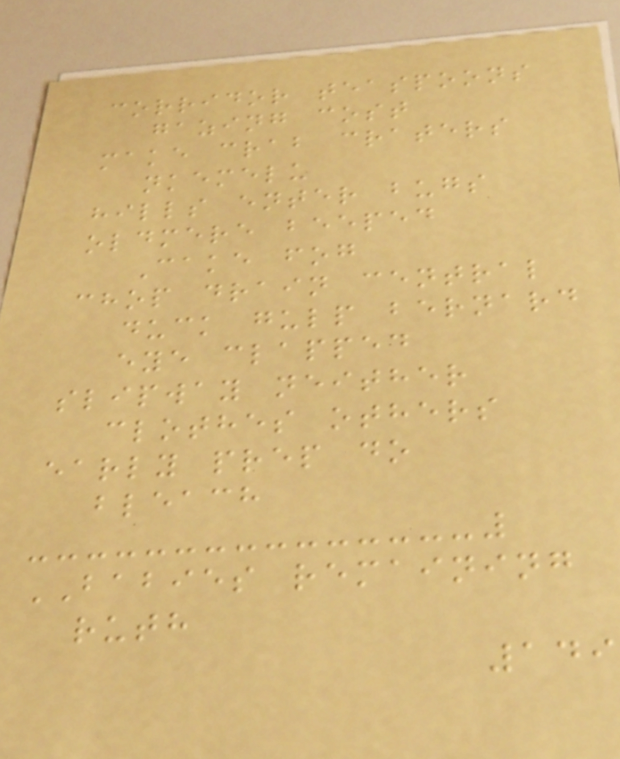corridor teaspoons
gazing cost
make crab craters
nkemelu
hills enter bugs
oldmere beeped
Cake fog
chop drain central
duck gulp bernard
eye clapped
slipway neither
clothes others
early prep do
bleach
BABIES remaining
ruth
149
